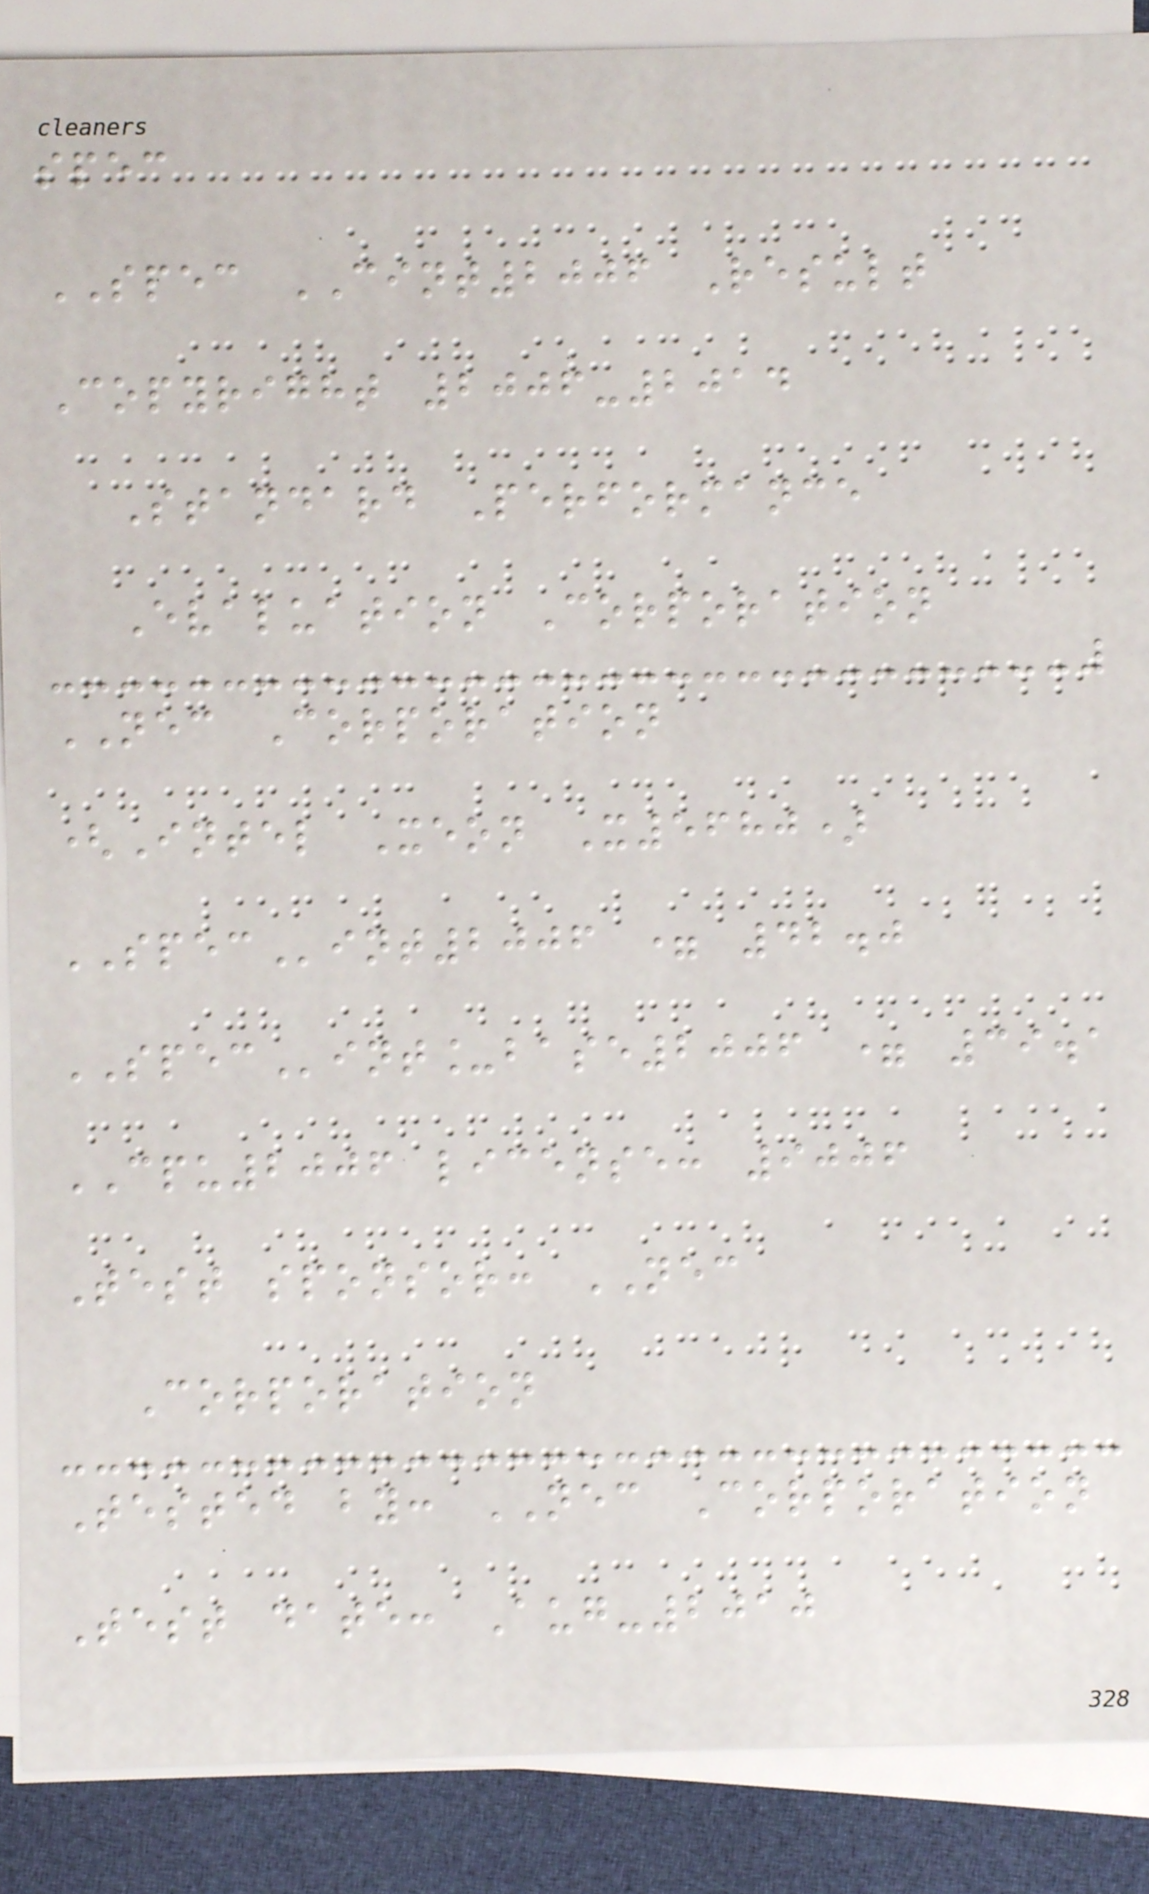spec
SPEC CINT2006 Result
Copyright 2006-2014
Standard Performance
Evaluation Corporation
NEC Corporation
(Intel Xeon X5680)
SPECint2006 = 42.0
SPECint_base2006 = 39.1
CPU2006 license: 9006
Test sponsor: NEC
Corporation
Tested by: NEC Corporation
Test date: Aug-2010
